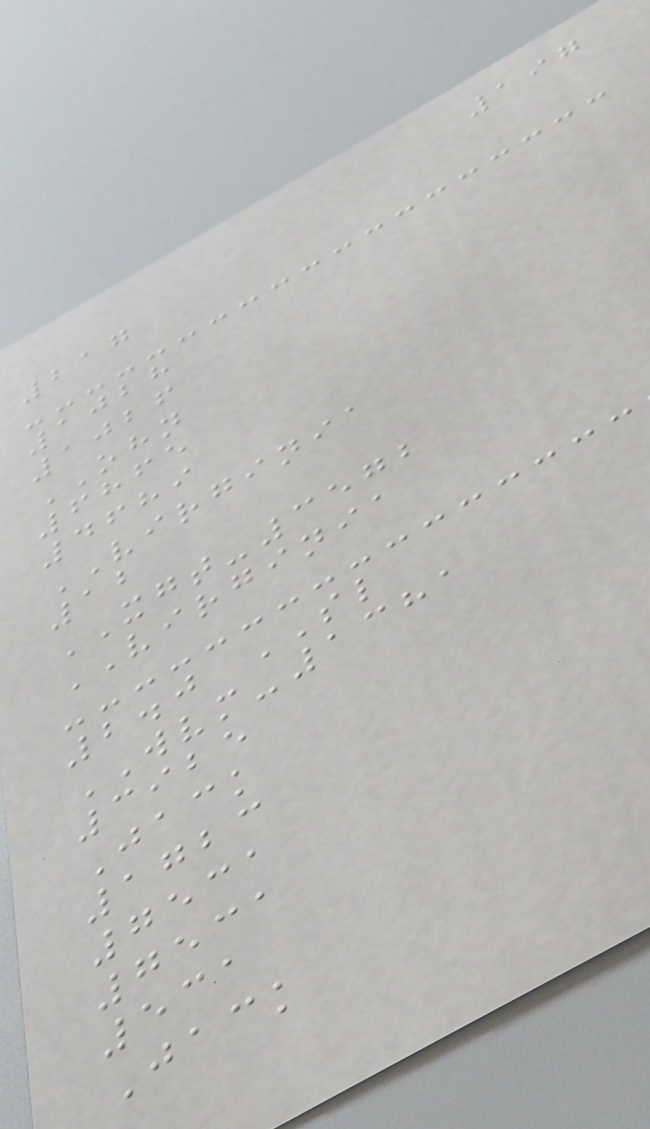197
217
1028
1026
OHN
6865
4689
VIRGINIA
12
XGT-3572
VIRGINIA
2.0 SL
WVM-1381
3925
Jack
1723
7531
7531
531
Jack
